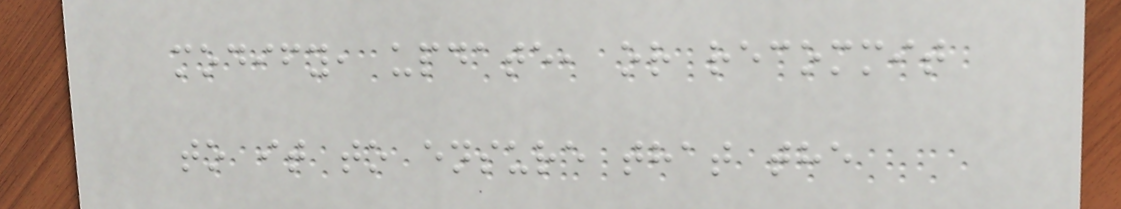modify, update, or recommit
to it to ensure that the
